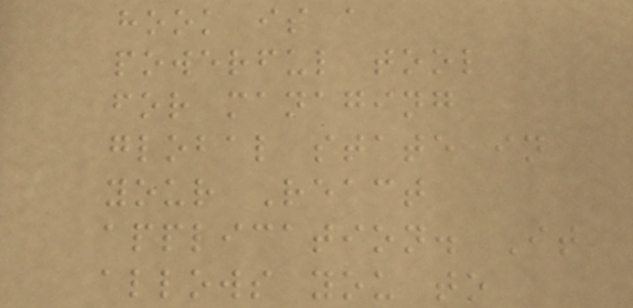hook is a
powerful tool
for managing
global state in
your React
application. It
allows you to
